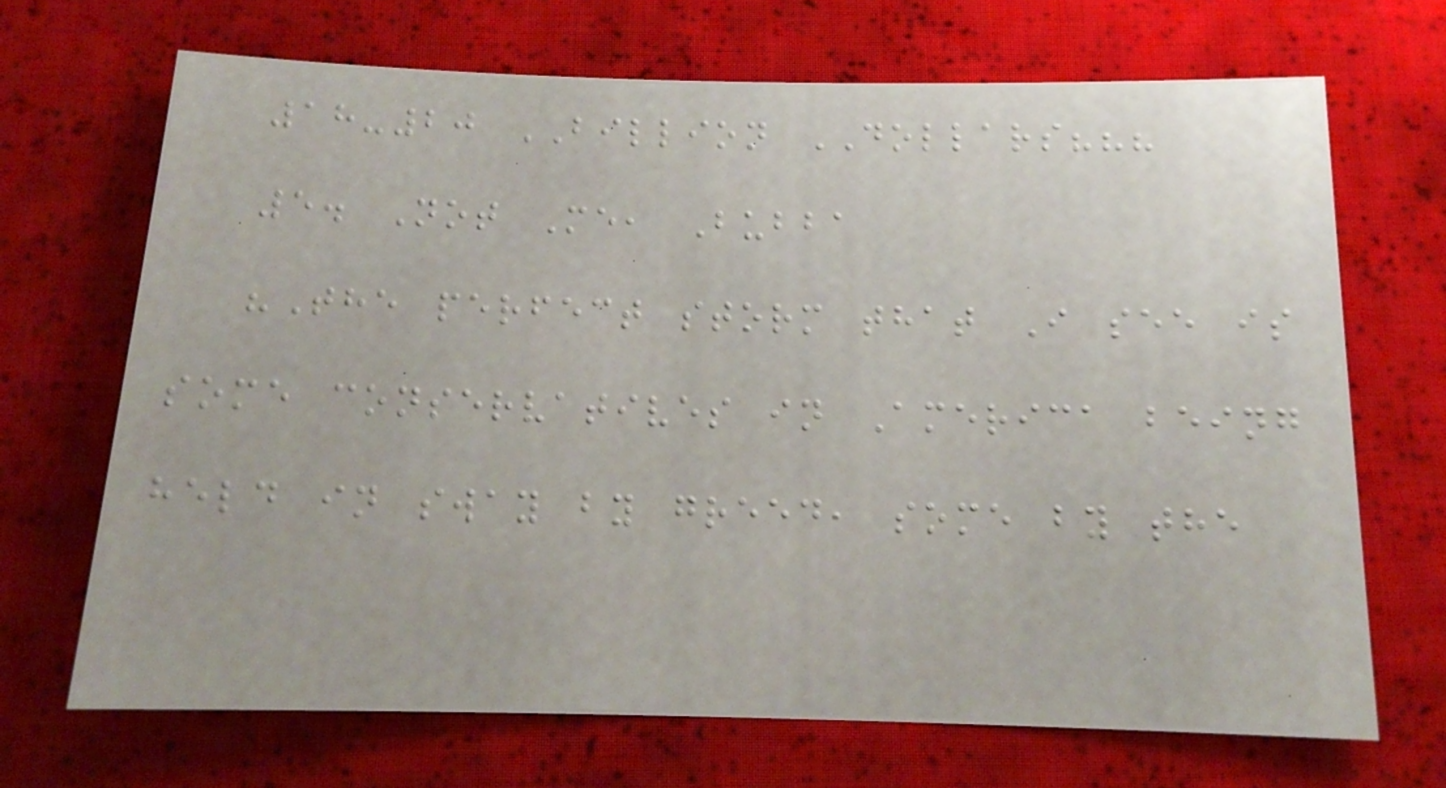18-20 BILLION DOLLARS???
5. Not Me, Bubba
"The perfect storm that I see is
some conservatives in America being
held in sway by greed, some by the
